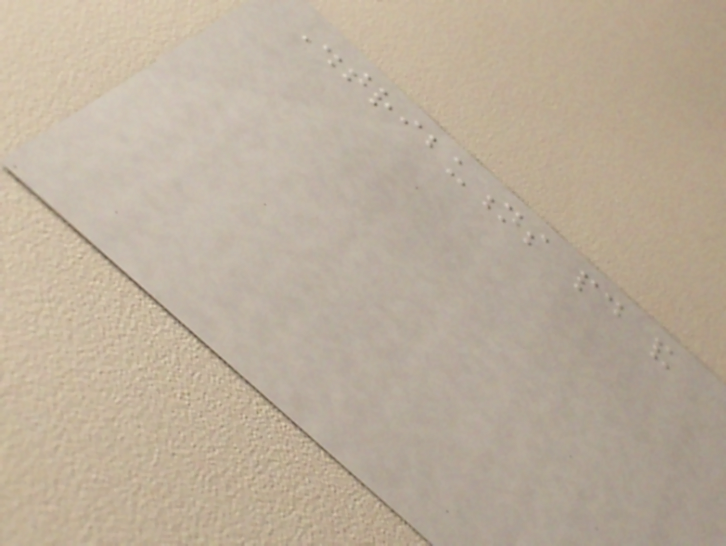Distributions paid and
